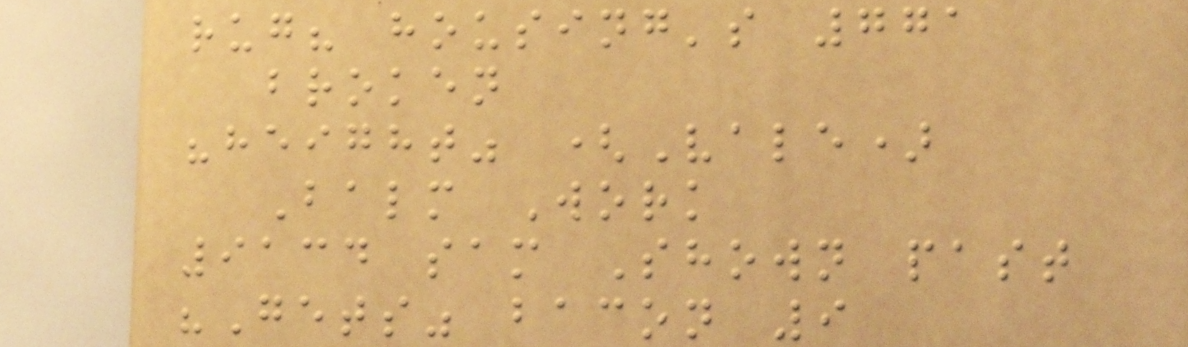rug? housing's 771
broken
"height" (Vale)
Balm Work
9134 sam Shown past
"Gets" bacon 9
